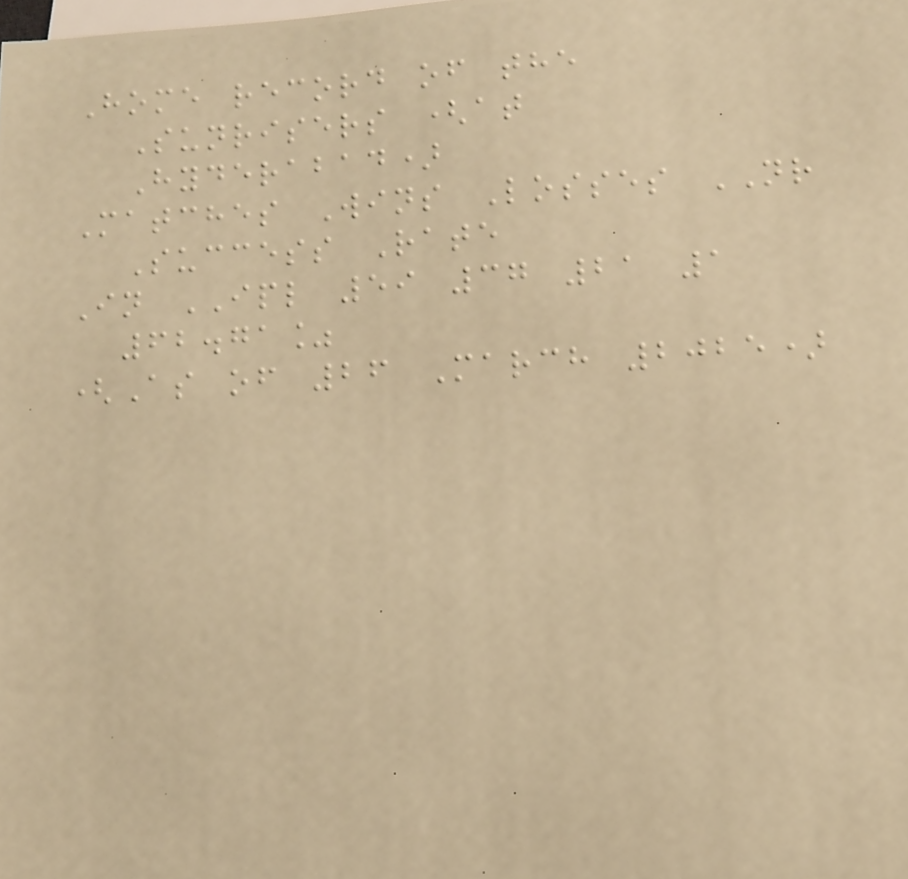Home record of the
Sunrisers (at
Hyderabad)
Matches Wins Losses NR
Success Rate
In IPL 59 37 21 1
62.71%
(As of 26 March 2025)
